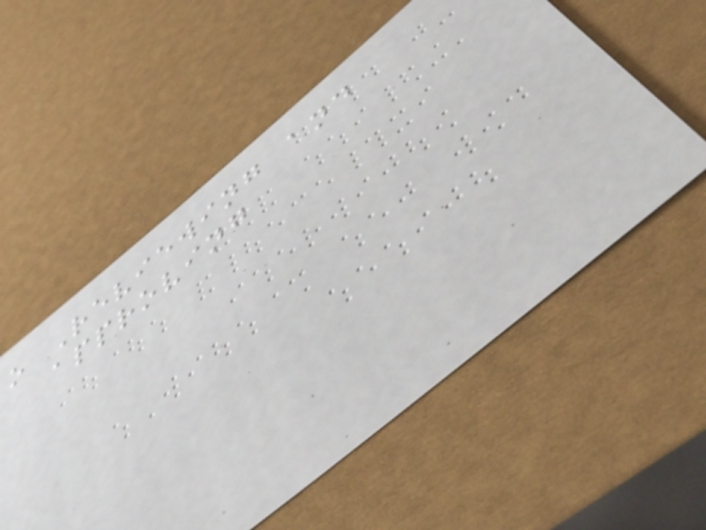o Reviewing and
approving
